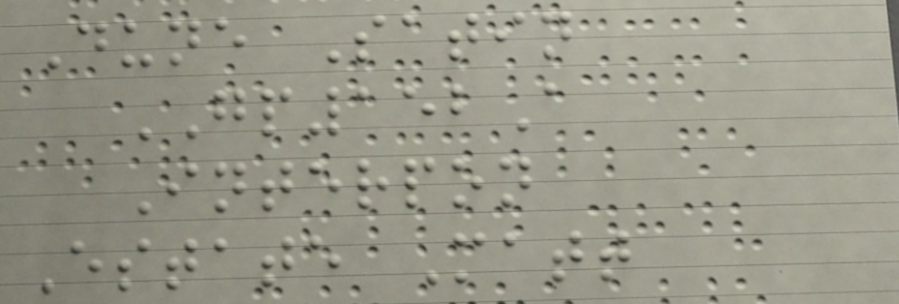Dune Satin
GP152A
Interpon
Estate Matt
